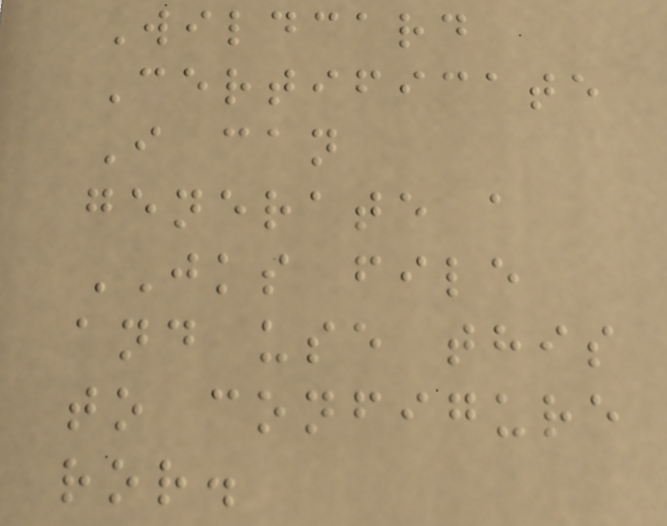Wildcard
Certificate
I can
generate a
JKS file
and use this
to configure
ror.
